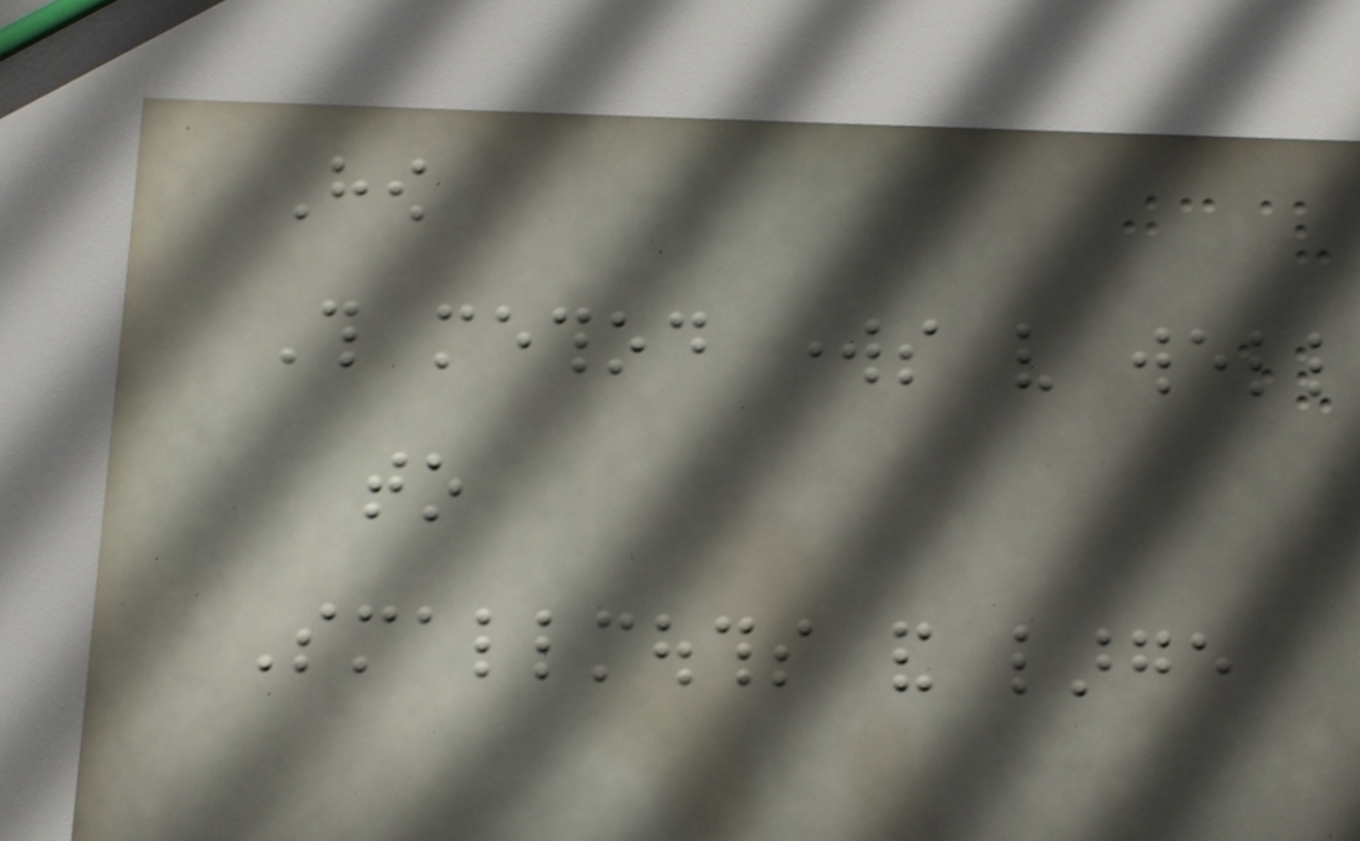How
This method works very well
to
Smallmouths and large
